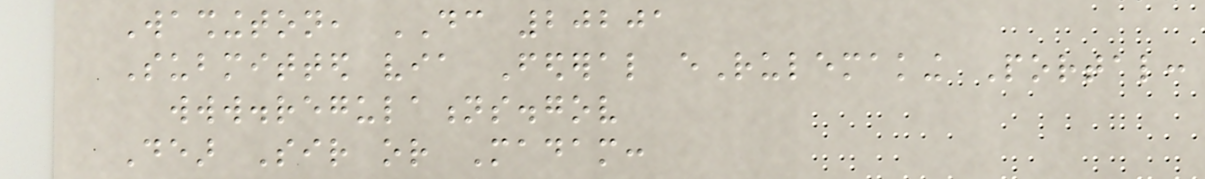Washington, DC 20201
Submitted via Federal eRulemaking Portal:
www.regulations.gov
Dear Sir or Madam:
